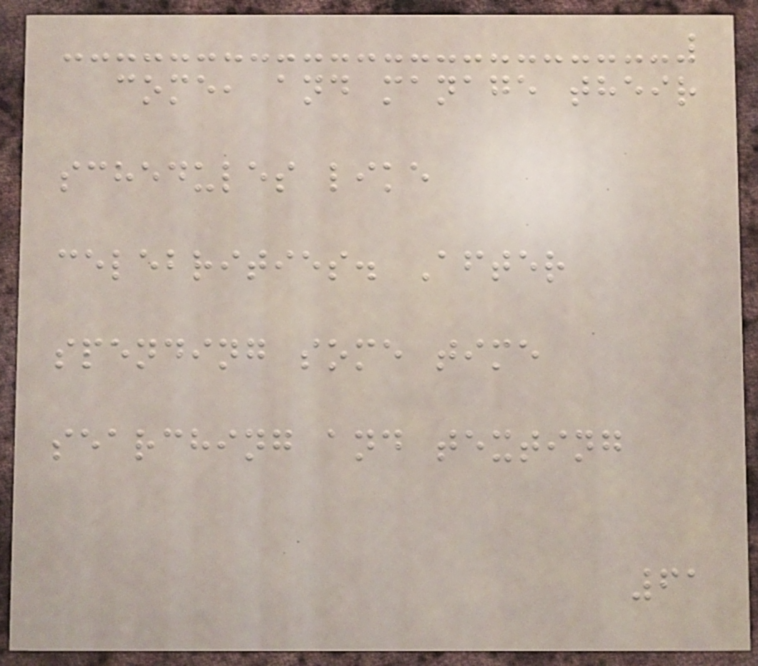come, and manage their
schedules like
celebrities. After
spending some time
searching and texting
61
